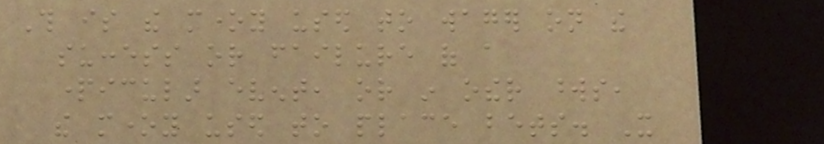This is the money used to wager on the
success or failure of a
particular event, or in other words,
the money used to place bets. It
